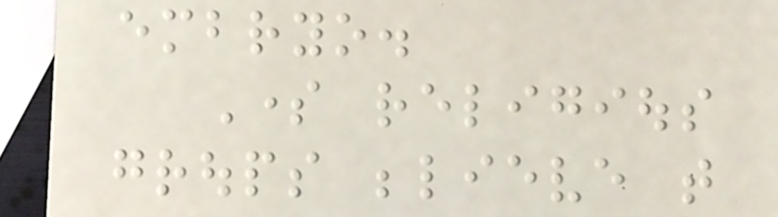embryo.
Some religious
groups believe that
